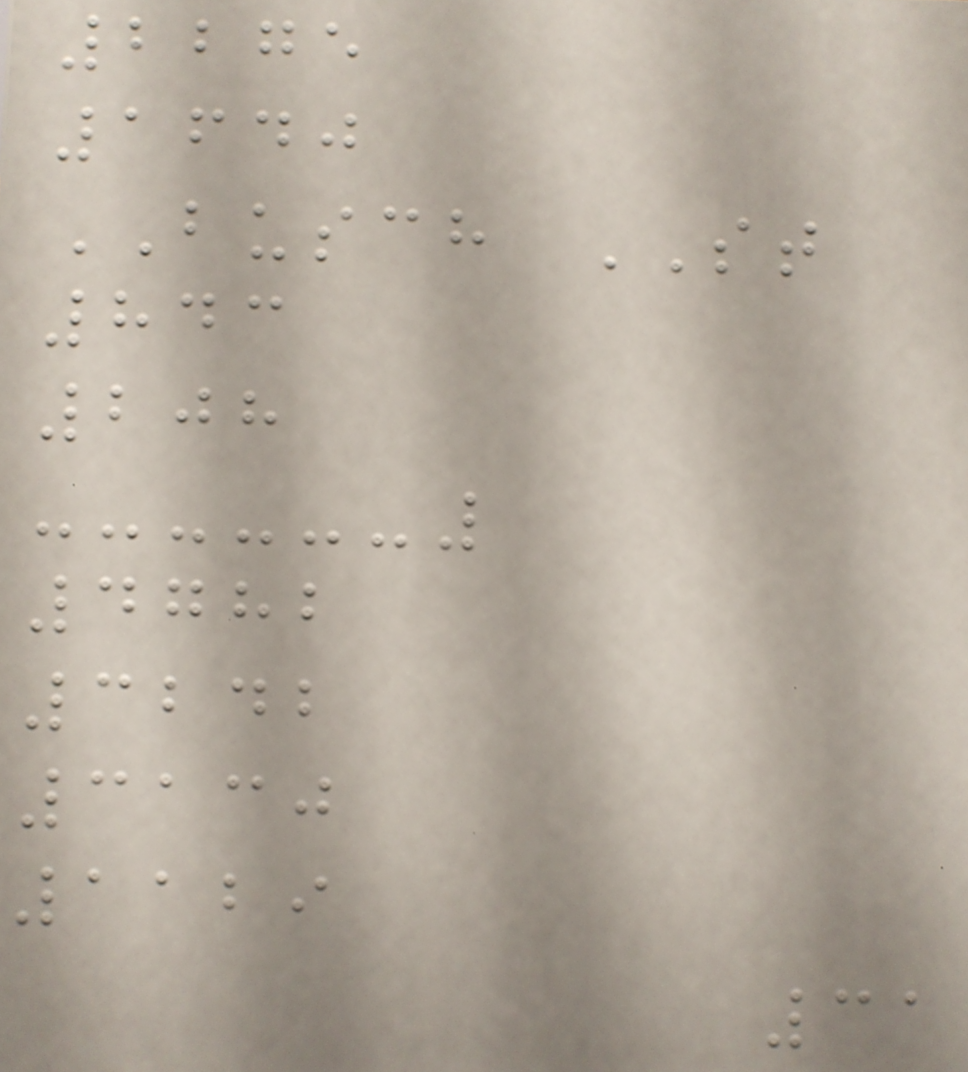2275
1640
BUSCH ST
843
208
4782
3242
3130
1129
31
